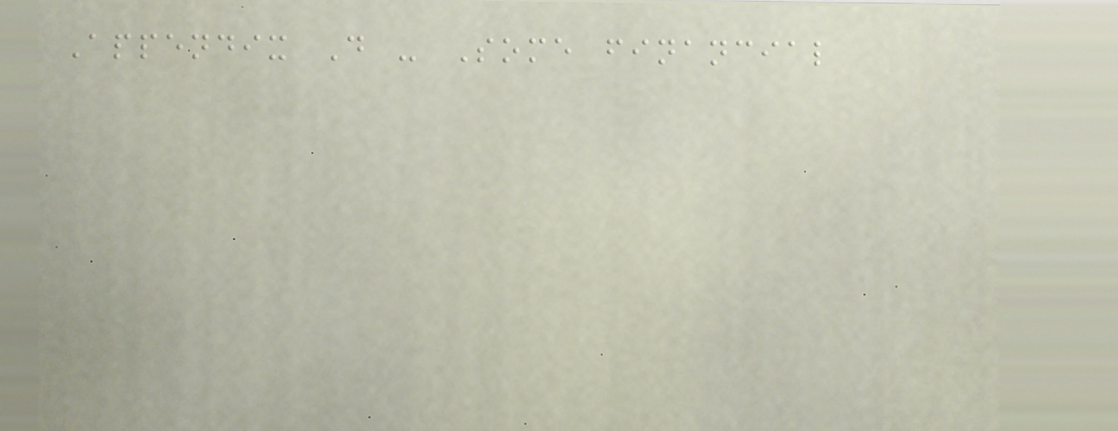Appendix D - Some financial
